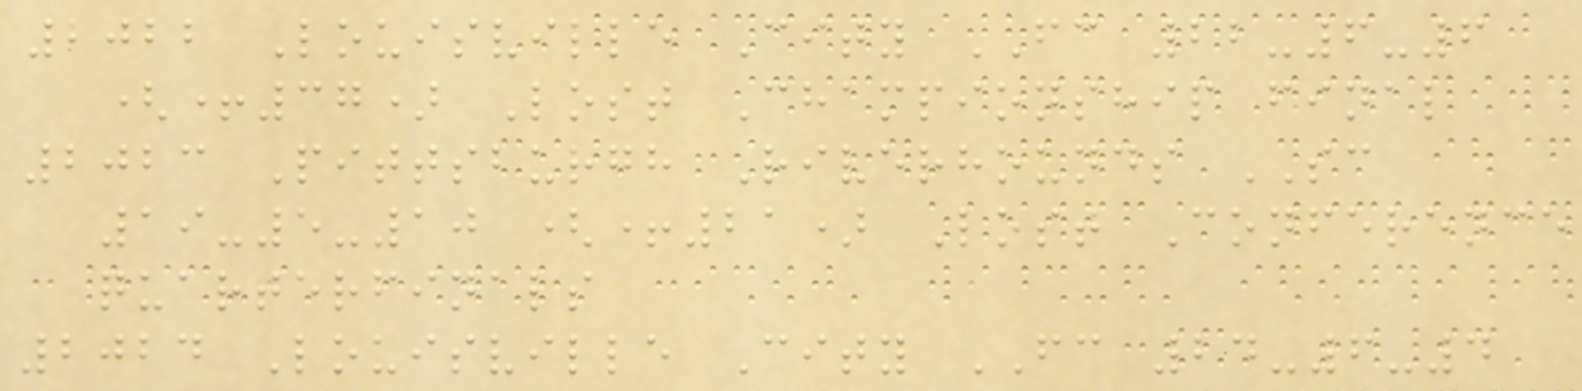2022 Louisville City FC 22-6-6
(+37) Lost Championship final
2023 Pittsburgh Riverhounds SC
19-5-10 (+21) Lost Conference
quarterfinals
2024 Louisville City FC 24-6-4
